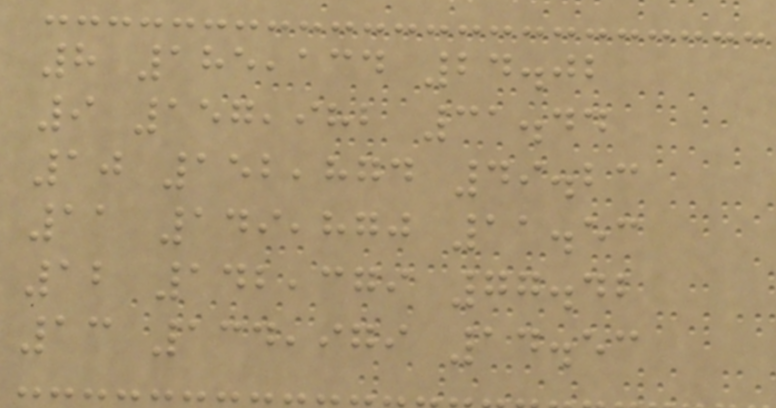8 185,134 24.02
9 157,982 31.44
10 152,874 49.23
11 149,870 11.53
12 142,379 77.42
13 134,979 14.53
